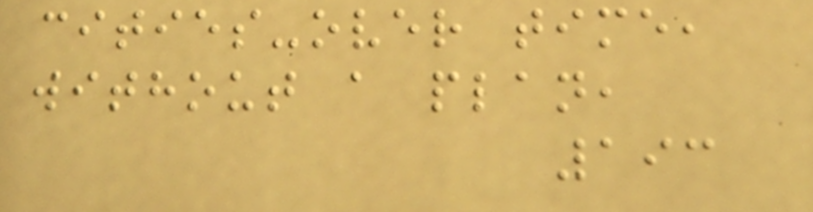cities-over time,
without a plan,
193
